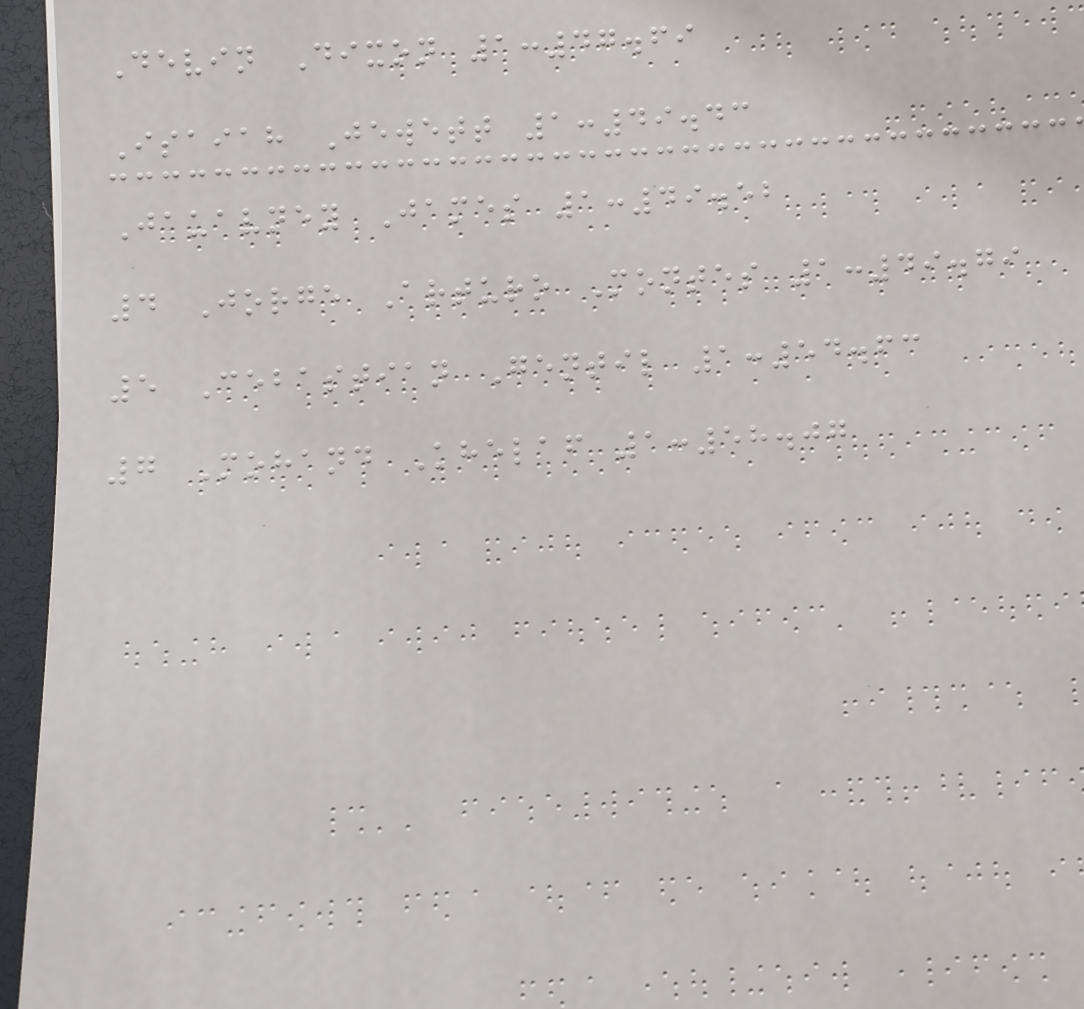Devin Dixon 1:47.69
Isaiah Jewett 1:49.43
Jauavney James 1:49.52
4 Jorge Arturo Montes 1:49.79
5 Cebastian Gentil 1:54.63
7 Mohand Khelaf 1:58.07
